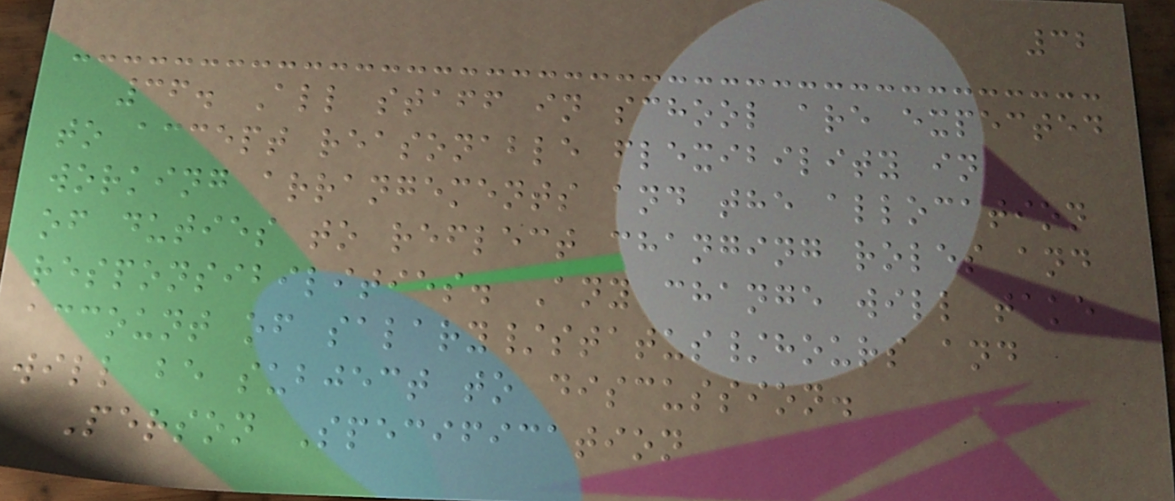32
36. All staff in school are expected
to accept reasonable flexibility in
working arrangements and the allocation
of duties to reflect changing roles and
responsibilities. Any change will take
account of salary/status/hours and
will be subject to discussion.
Person Specification
